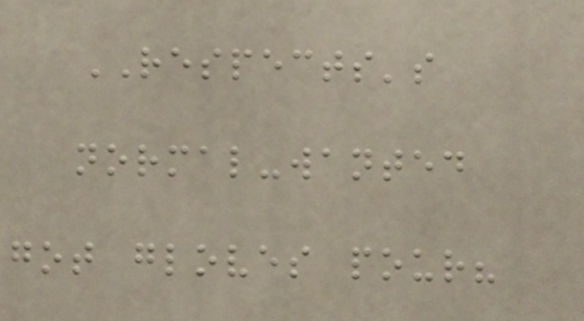RESPECTS's
normal-wanted
got gloves pour?
